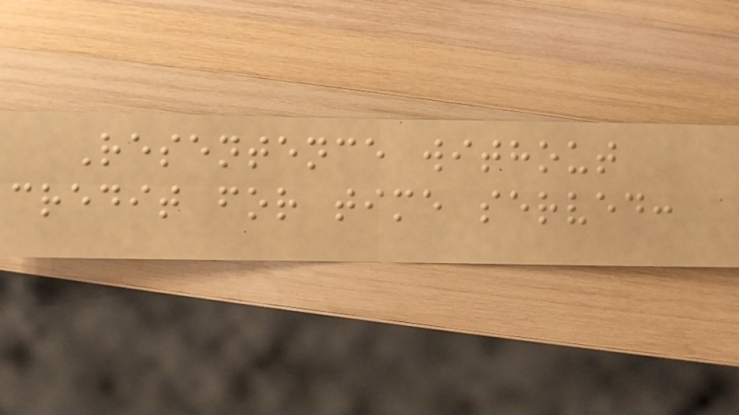Resentence without
credit for time served:
